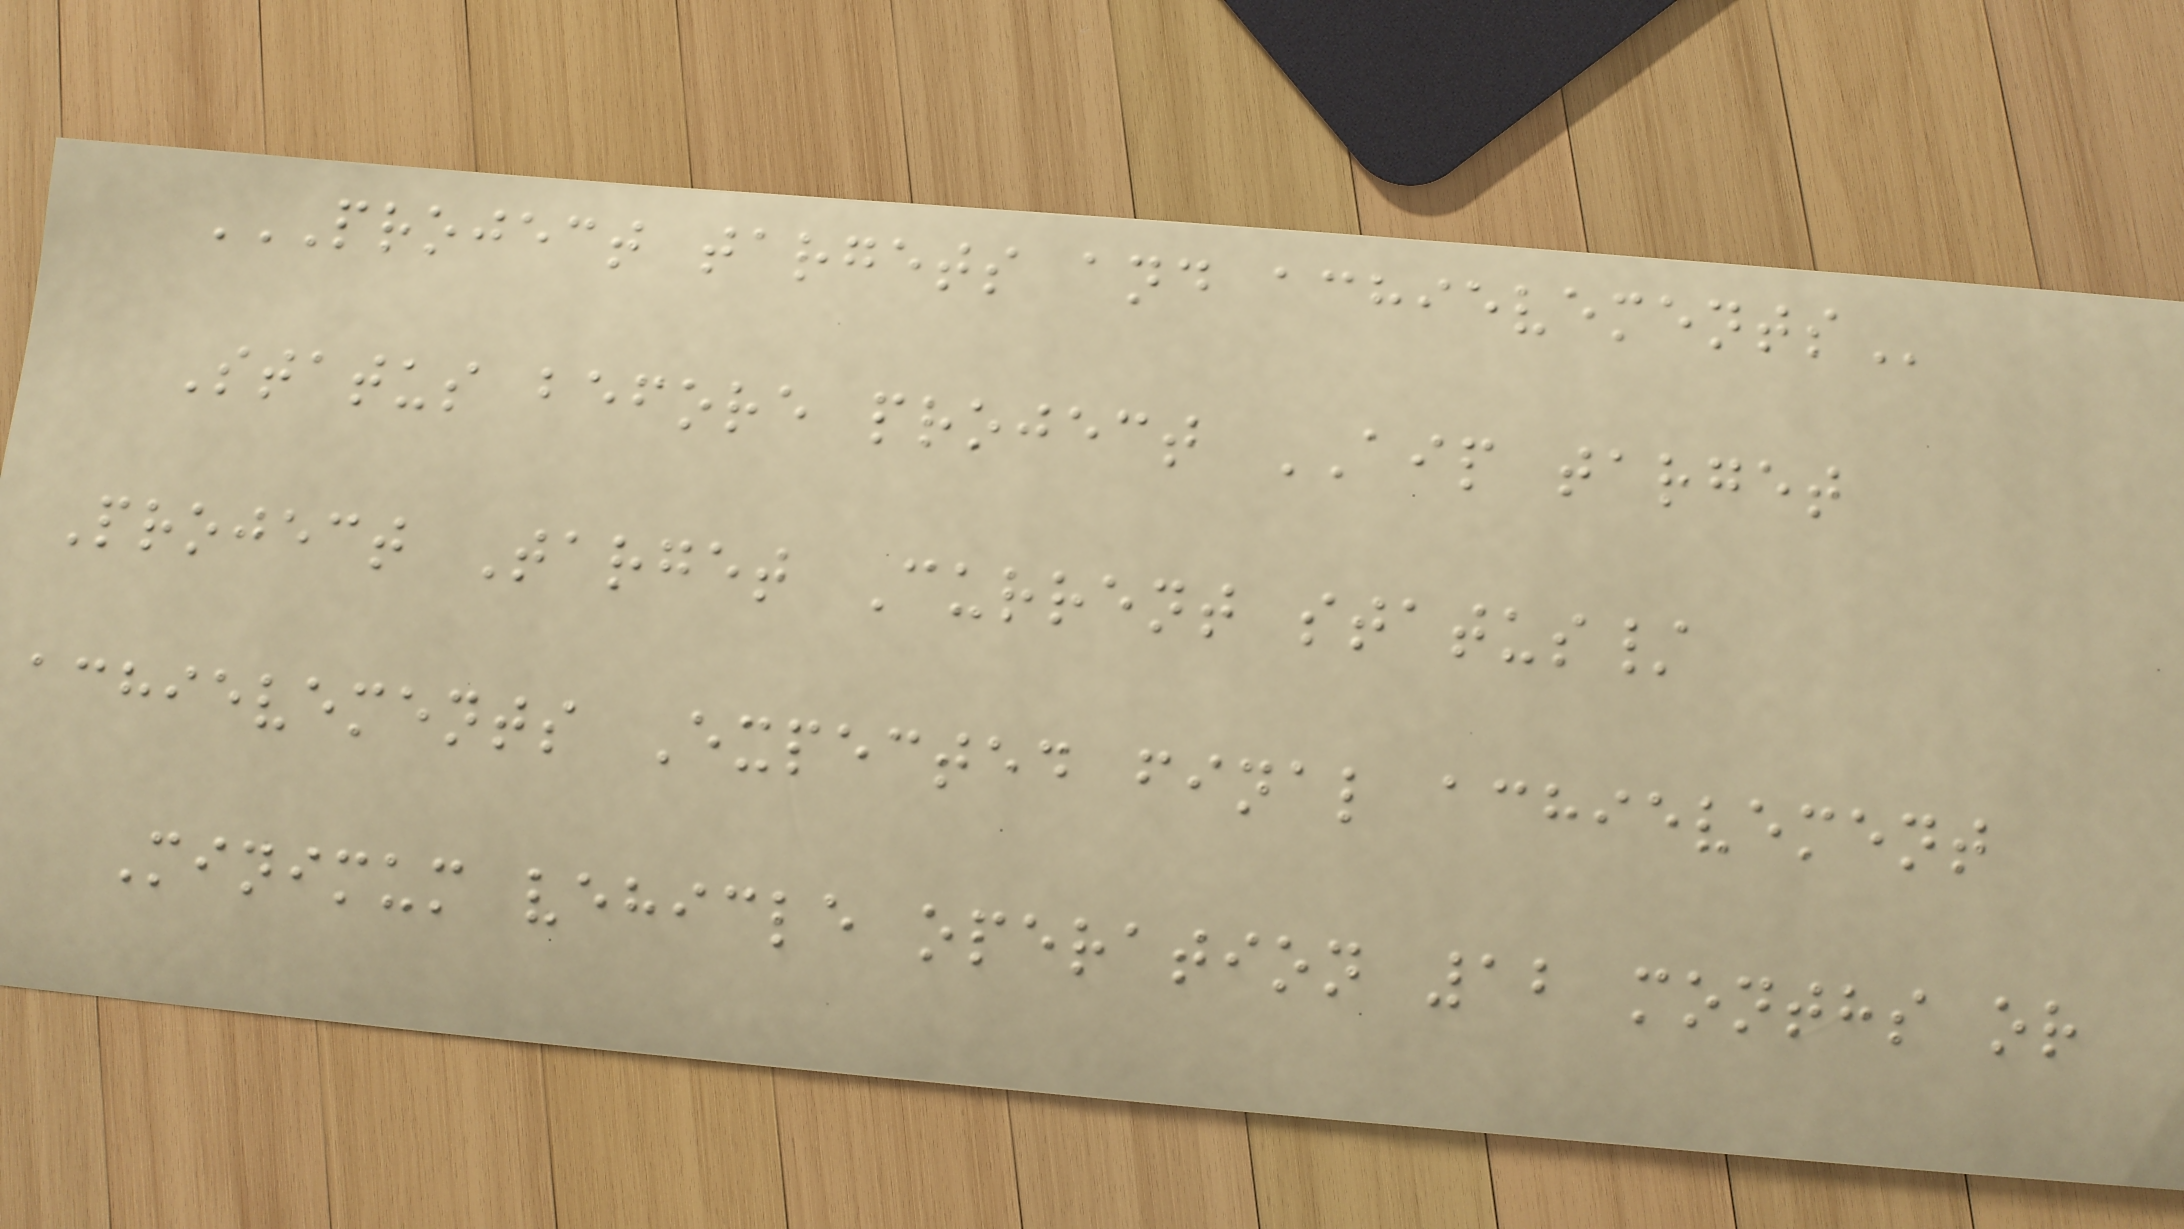PROJECT TARGETS AND ACHIEVEMENTS
Status before project AIP target
Project Target Current status/
achievements Expected final achievement
Minimum vehicle operation 12 months or
